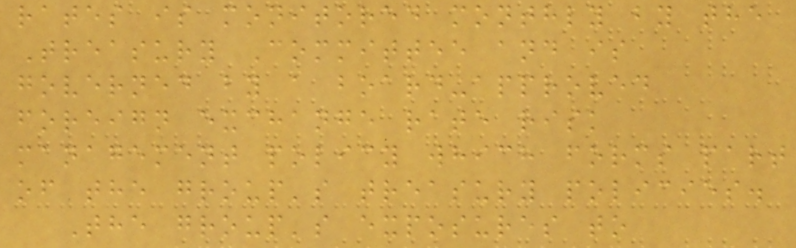rates is monitored monthly by the
Treasury Committee and is
governed by a board-approved
foreign exchange rate risk
management policy which forms part
of the group's treasury policies.
The group's exposures to
